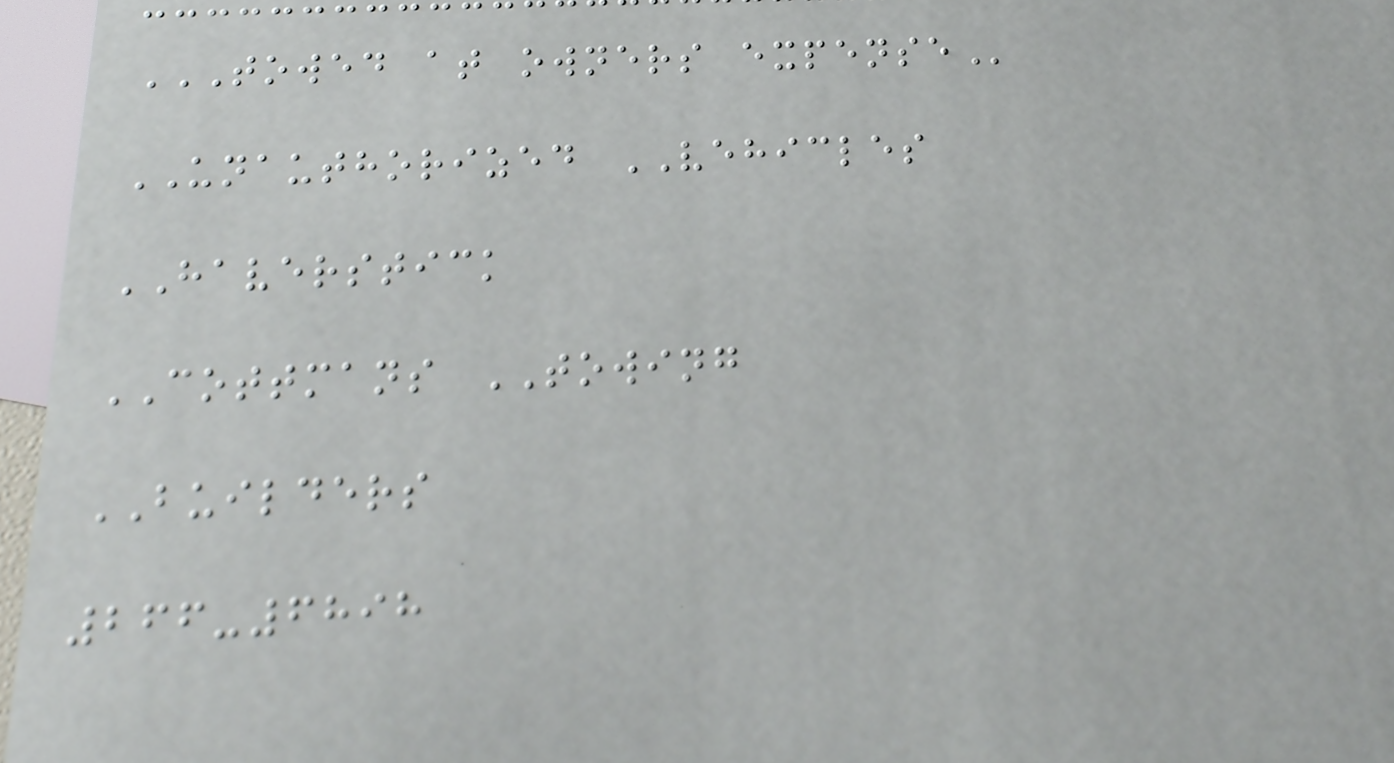TOWED AT OWNERS EXPENSE
UNAUTHORIZED VEHICLES
HAVERSTICK
COTTMANS TOWING
BUILDERS
266-6898
